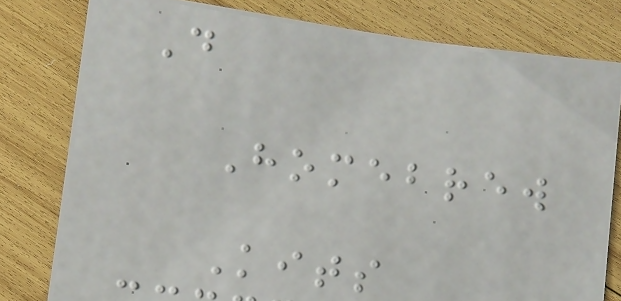Do
Homebrew
Kits
